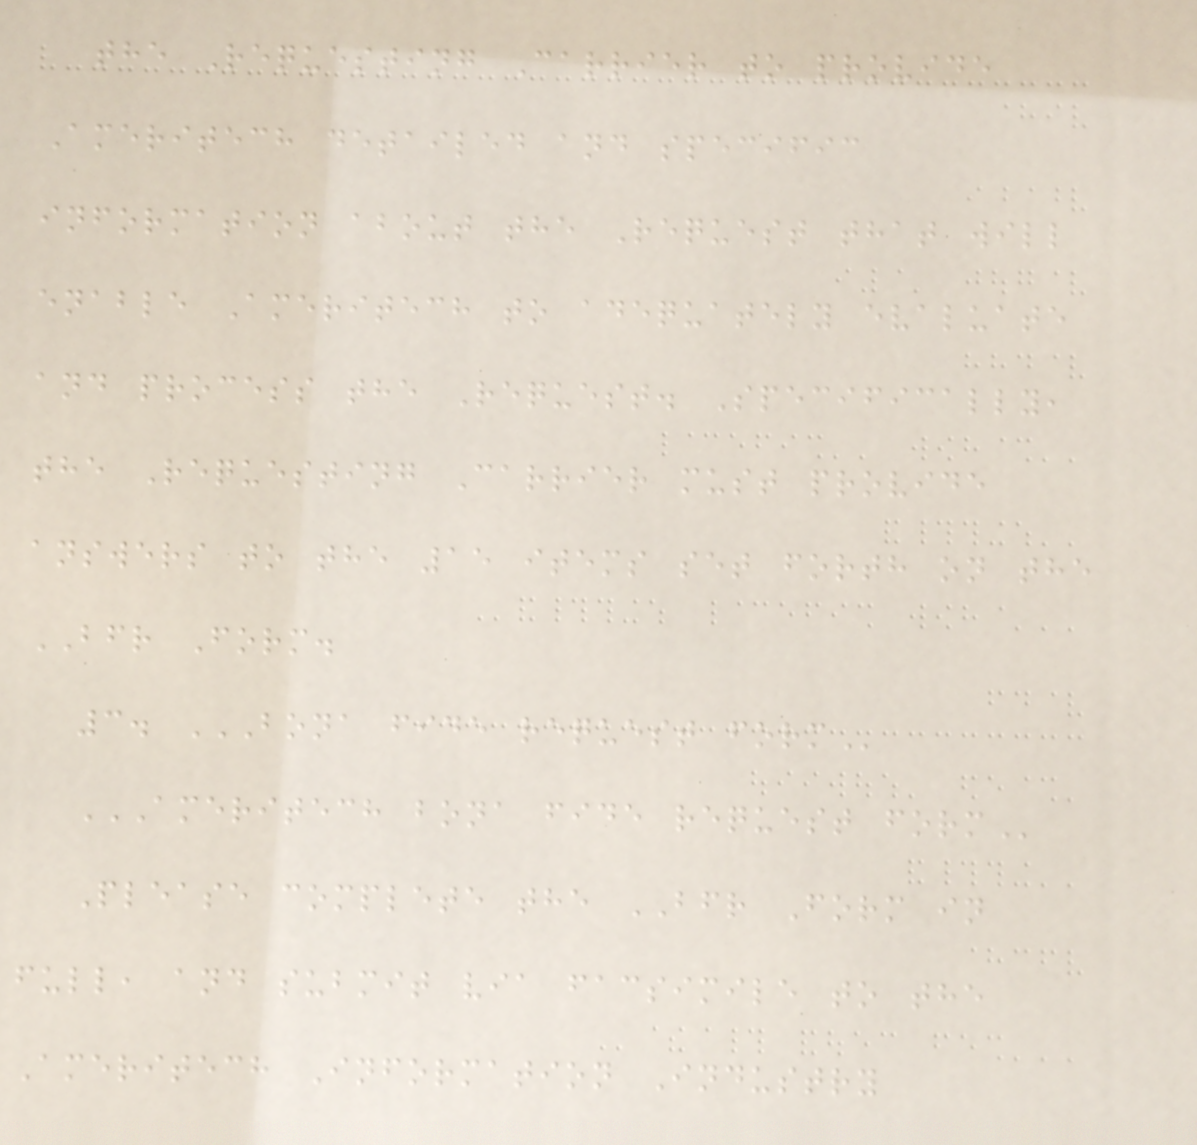the Requesting Carrier to provide
Ameritech detailed and specific
information about the Request that will
enable Ameritech to adequately evaluate
and process the Request. Specifically,
the Requesting Carrier must provide
answers to the 15 items set forth on the
BFR Form.
3. BONA FIDE REQUEST FORM
AMERITECH BONA FIDE REQUEST FORM
Please complete the BFR Form in
full, and submit via facsimile to the
Ameritech Information Industry
